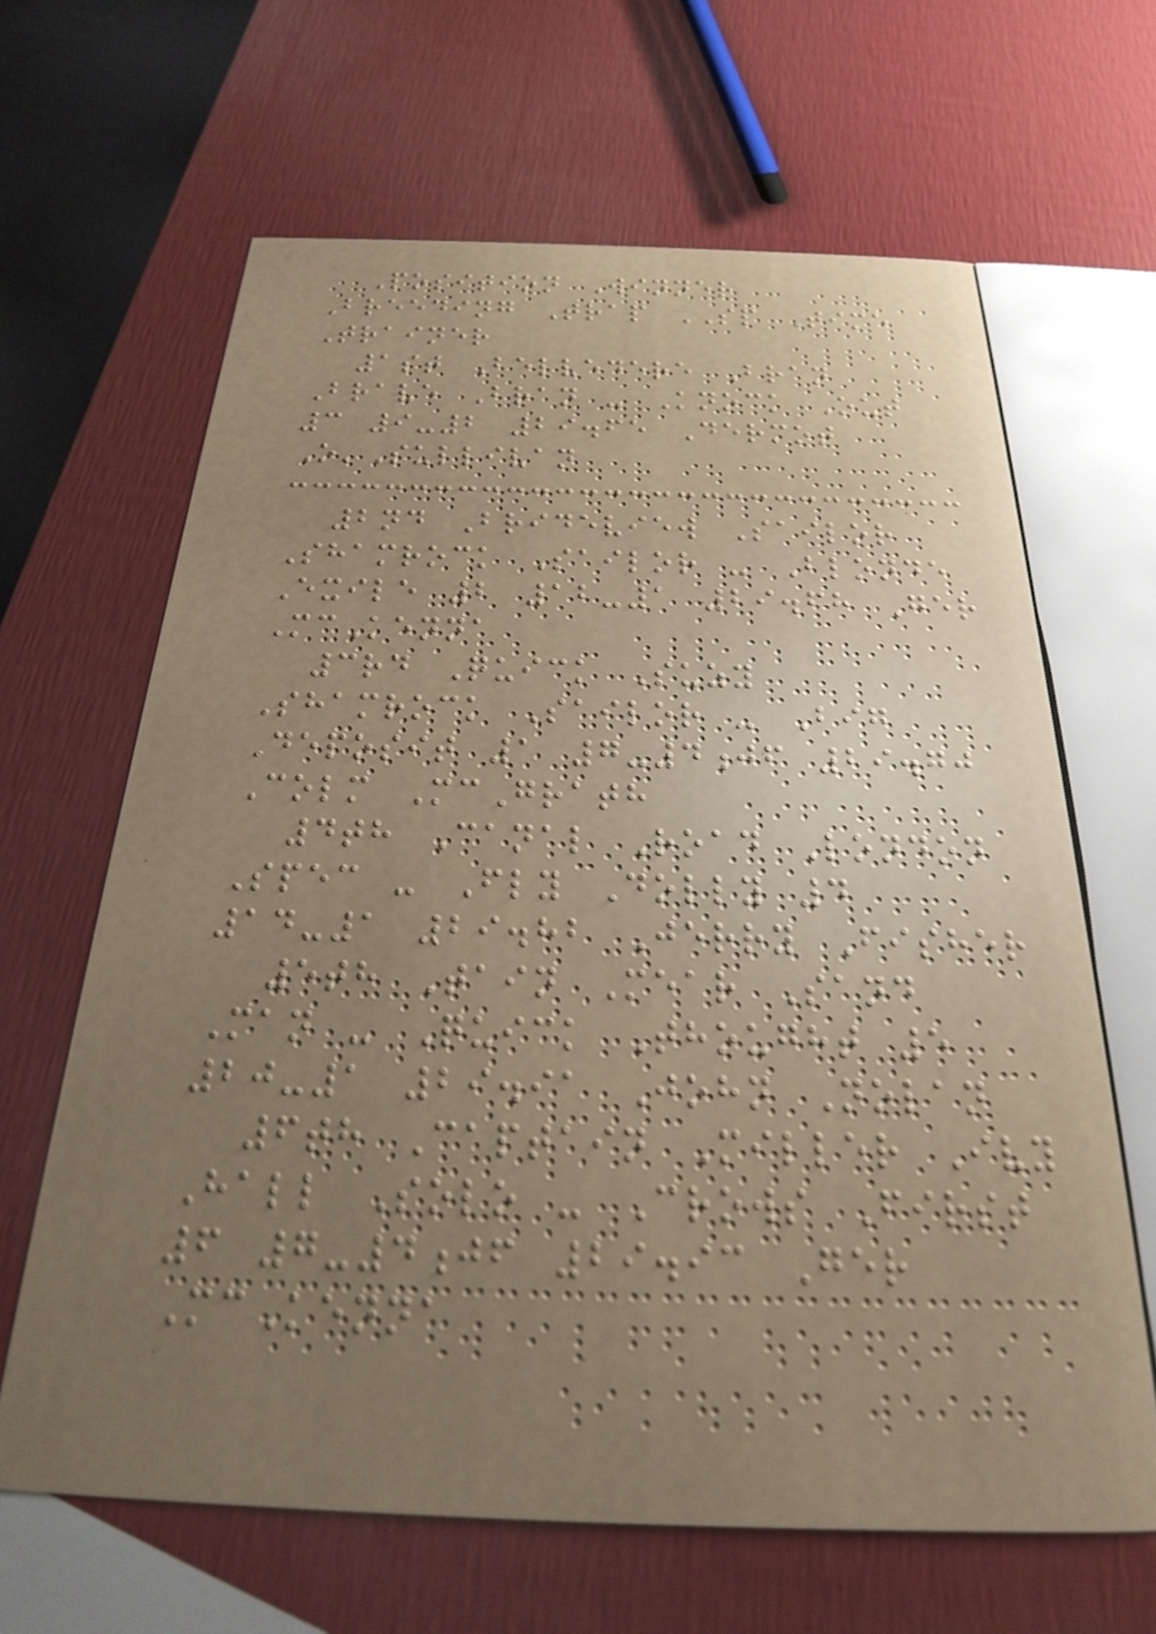Position Winner
Breeding Trap SP Time
Trainer
1st Belvedere Bran
Brave Bran - Knock Out
3 9-2 29.65 Dermot
O'Sullivan
2nd Brideview Sailor
Shamrock Sailor - Blonde
Exile 2 12-1 29.68 Ger
McKenna
3rd Quick Suzy
Shamrock Sailor - Big
Deposit 1 7-4jf 29.70
Colm McGrath
4th Canal Road London
Spec - Fly Dolly 4
14-1 29.82 Jerry Fisher
5th Tain Mear Sand
Man - Quick Thought 5
20-1 29.91 John Nolan
6th Captain Miller Ivy
Hall Solo - Crows First
6 7-4jf 29.93 Ger
McKenna
